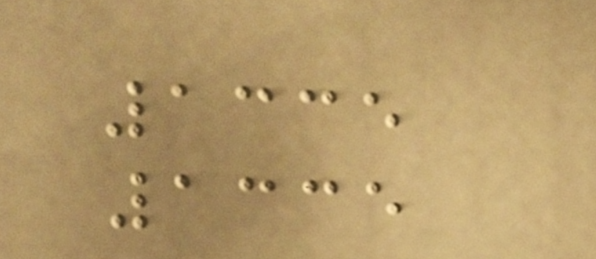1335
1335
